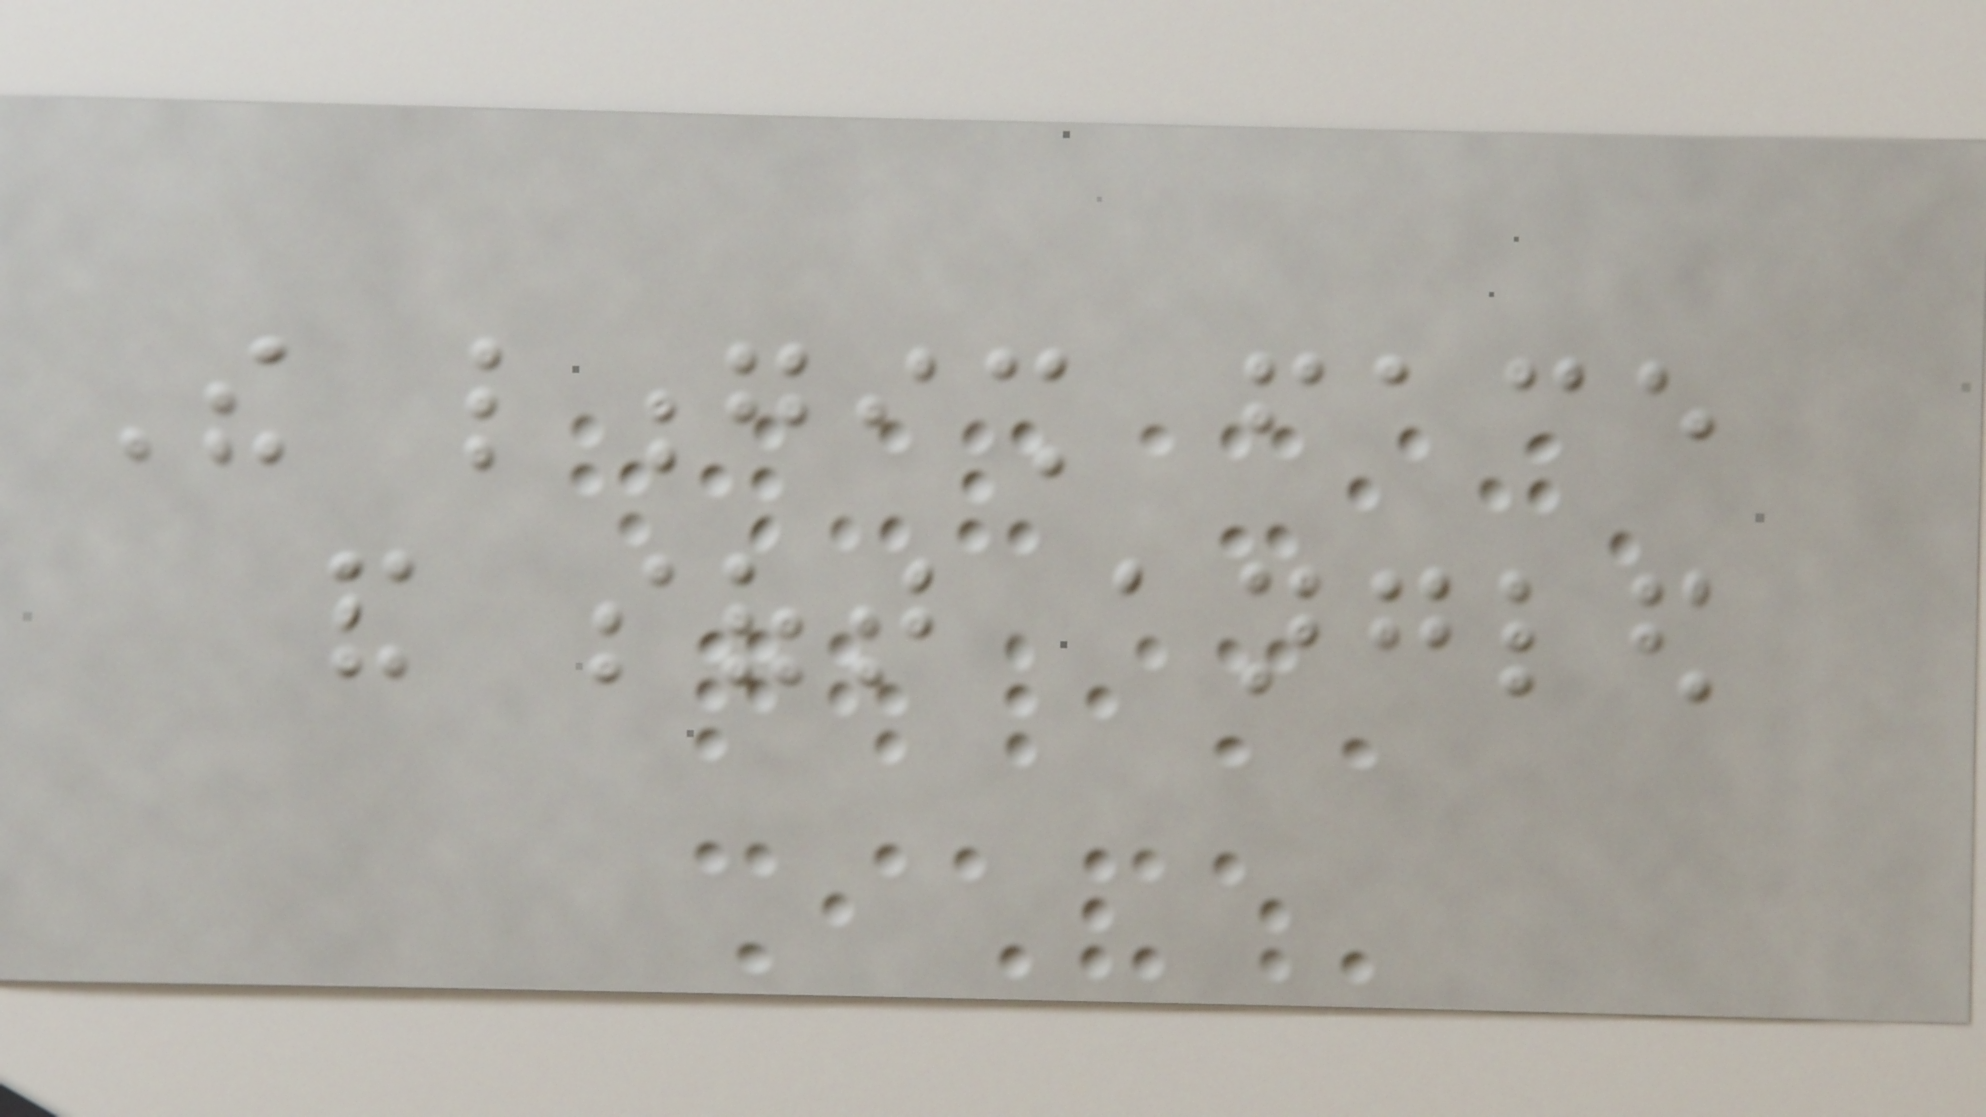The longish face
and soft angled
